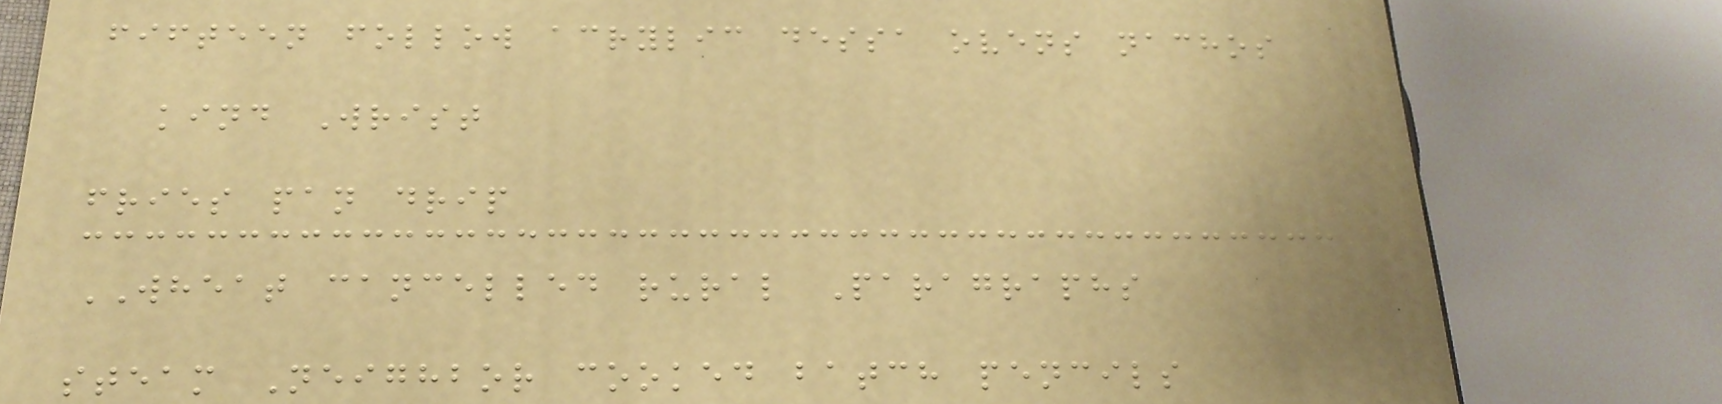fifteen follow acrylic dessa ovens nachos
kind Wrist
fries pan drip
WHEAT cancelled rural Paragraphs
steam Neighbor cooked batch pencils
